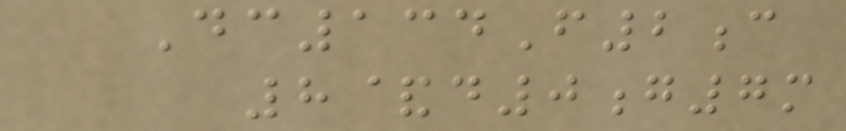Dc134F2c
8&d0g7m
